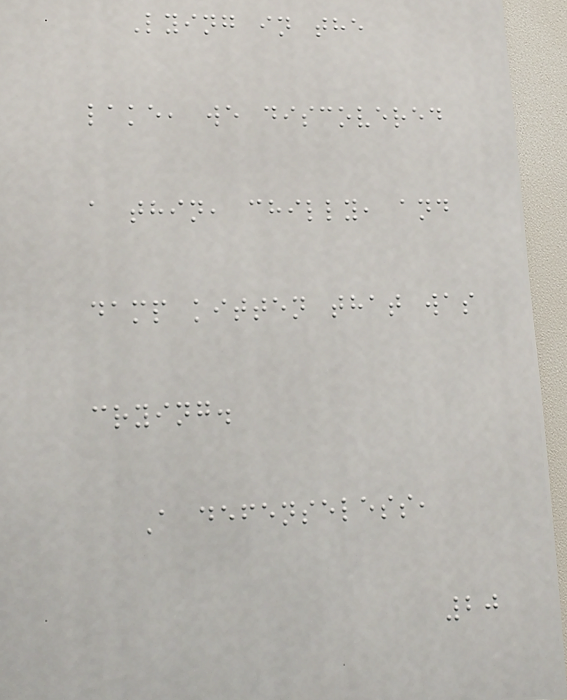Lying in the
lake, we discovered
a thin, chilly, and
damp kitten that was
crying.
A defenseless,
20
